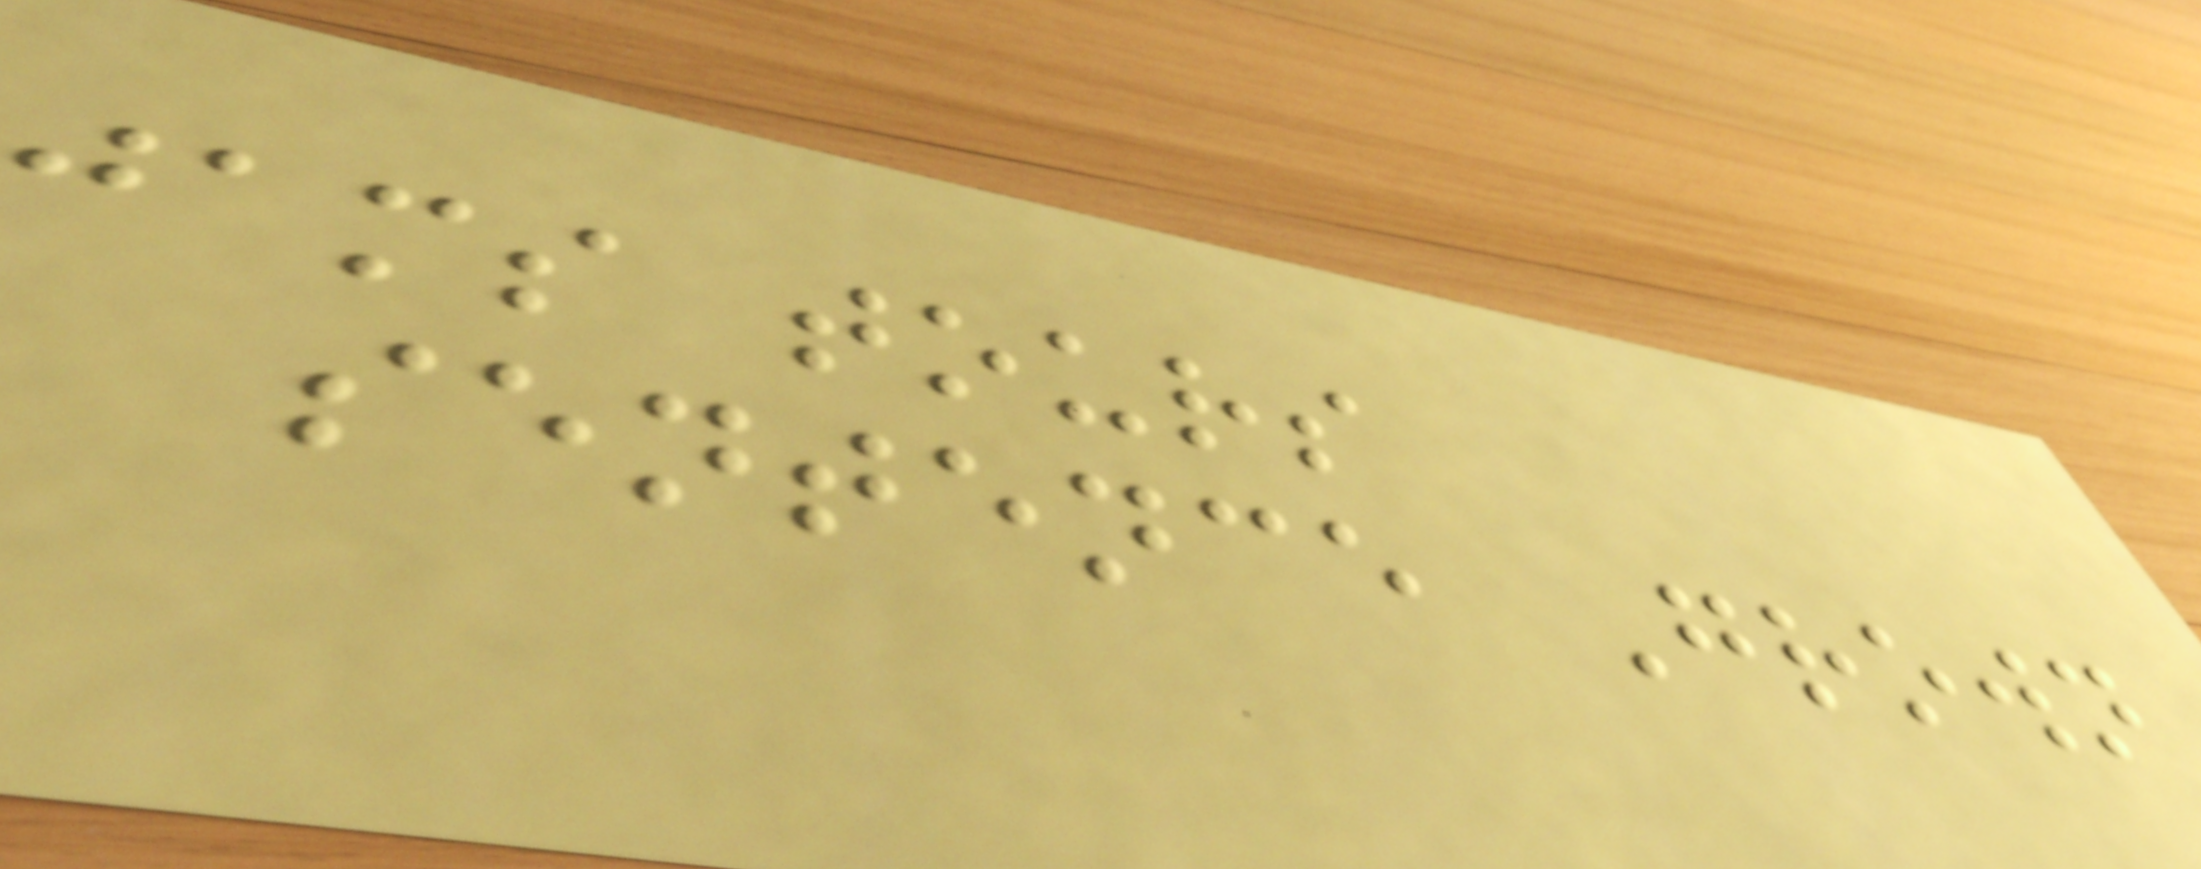jams tours
sentence Grown
